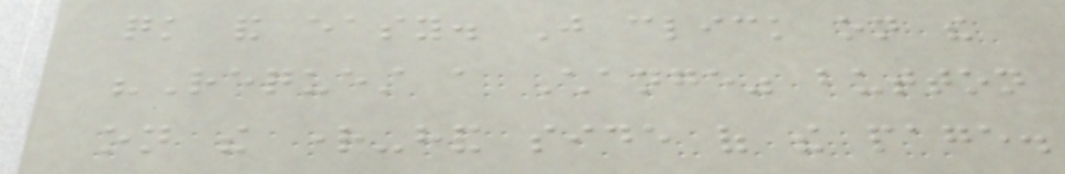quick and easy. Just click on the
"Request a Change" button
on the right-hand side of the page.
